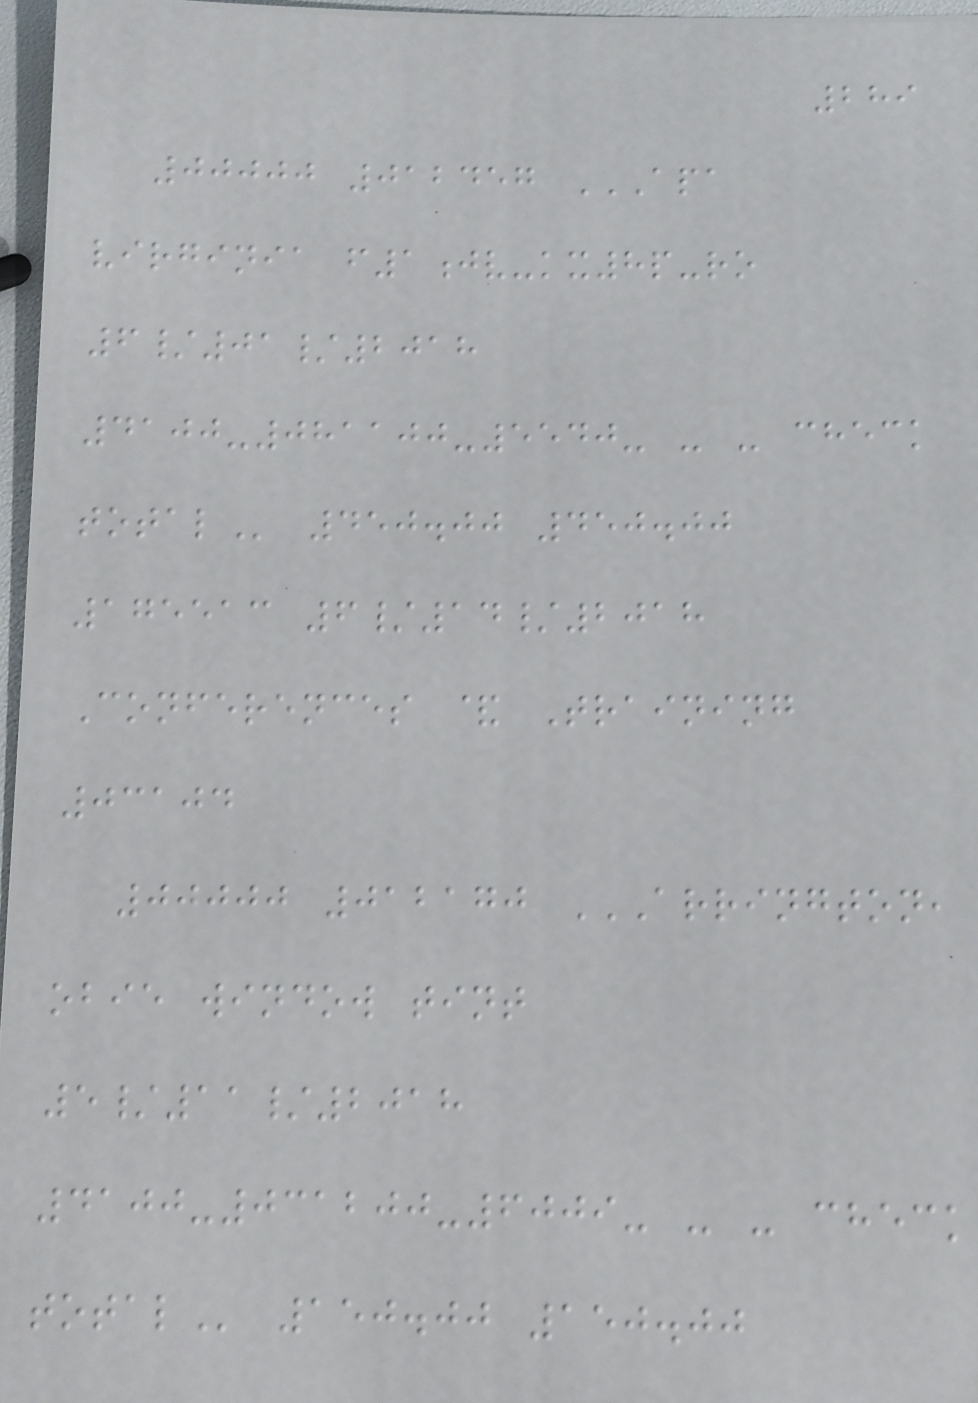289
00000 012457 APA
VIRGINIA F1JV-KX8P-RO
6/01/2018
4100-081100-5540- - - CHECK
TOTAL 450.00 450.00
175513 6/14/2018
Conferences & Training
03104
00000 012170 ARRINGTON,
OBIE WINDOW TINT
5/11/2018
4100-031200-6009- - - CHECK
TOTAL 150.00 150.00
